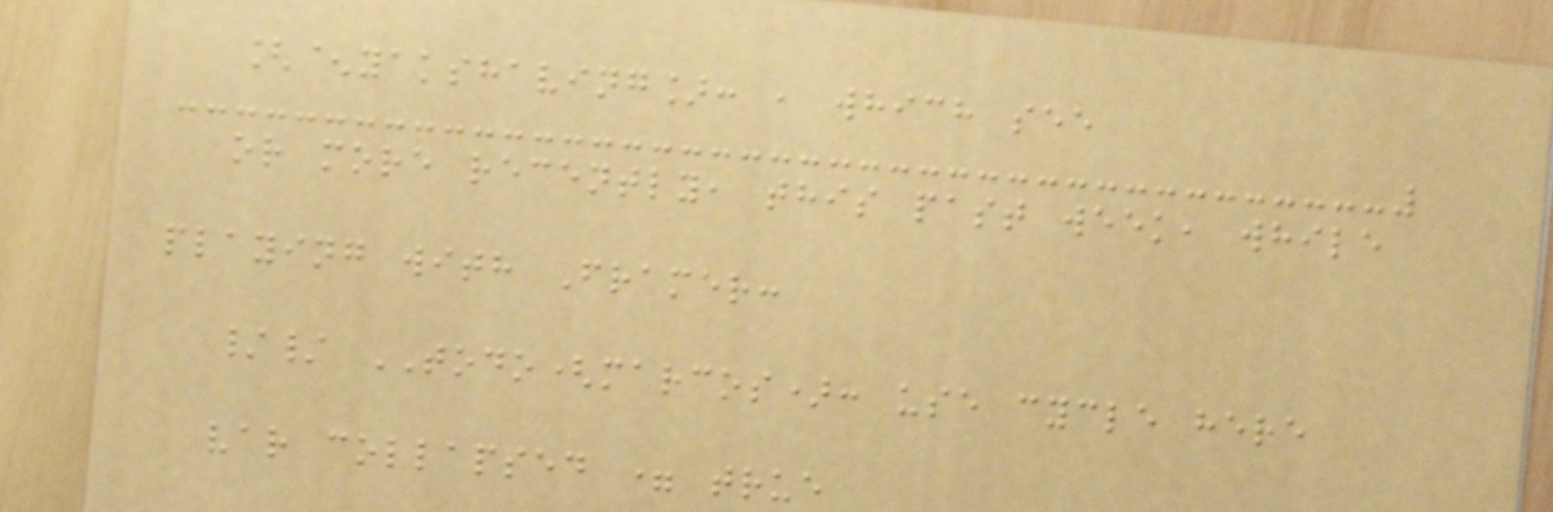[^yakshaving]: , which see
or more recently, this past week, while
playing with Framer:
// TODO(marcos): use cycle here
var collapsed = true
